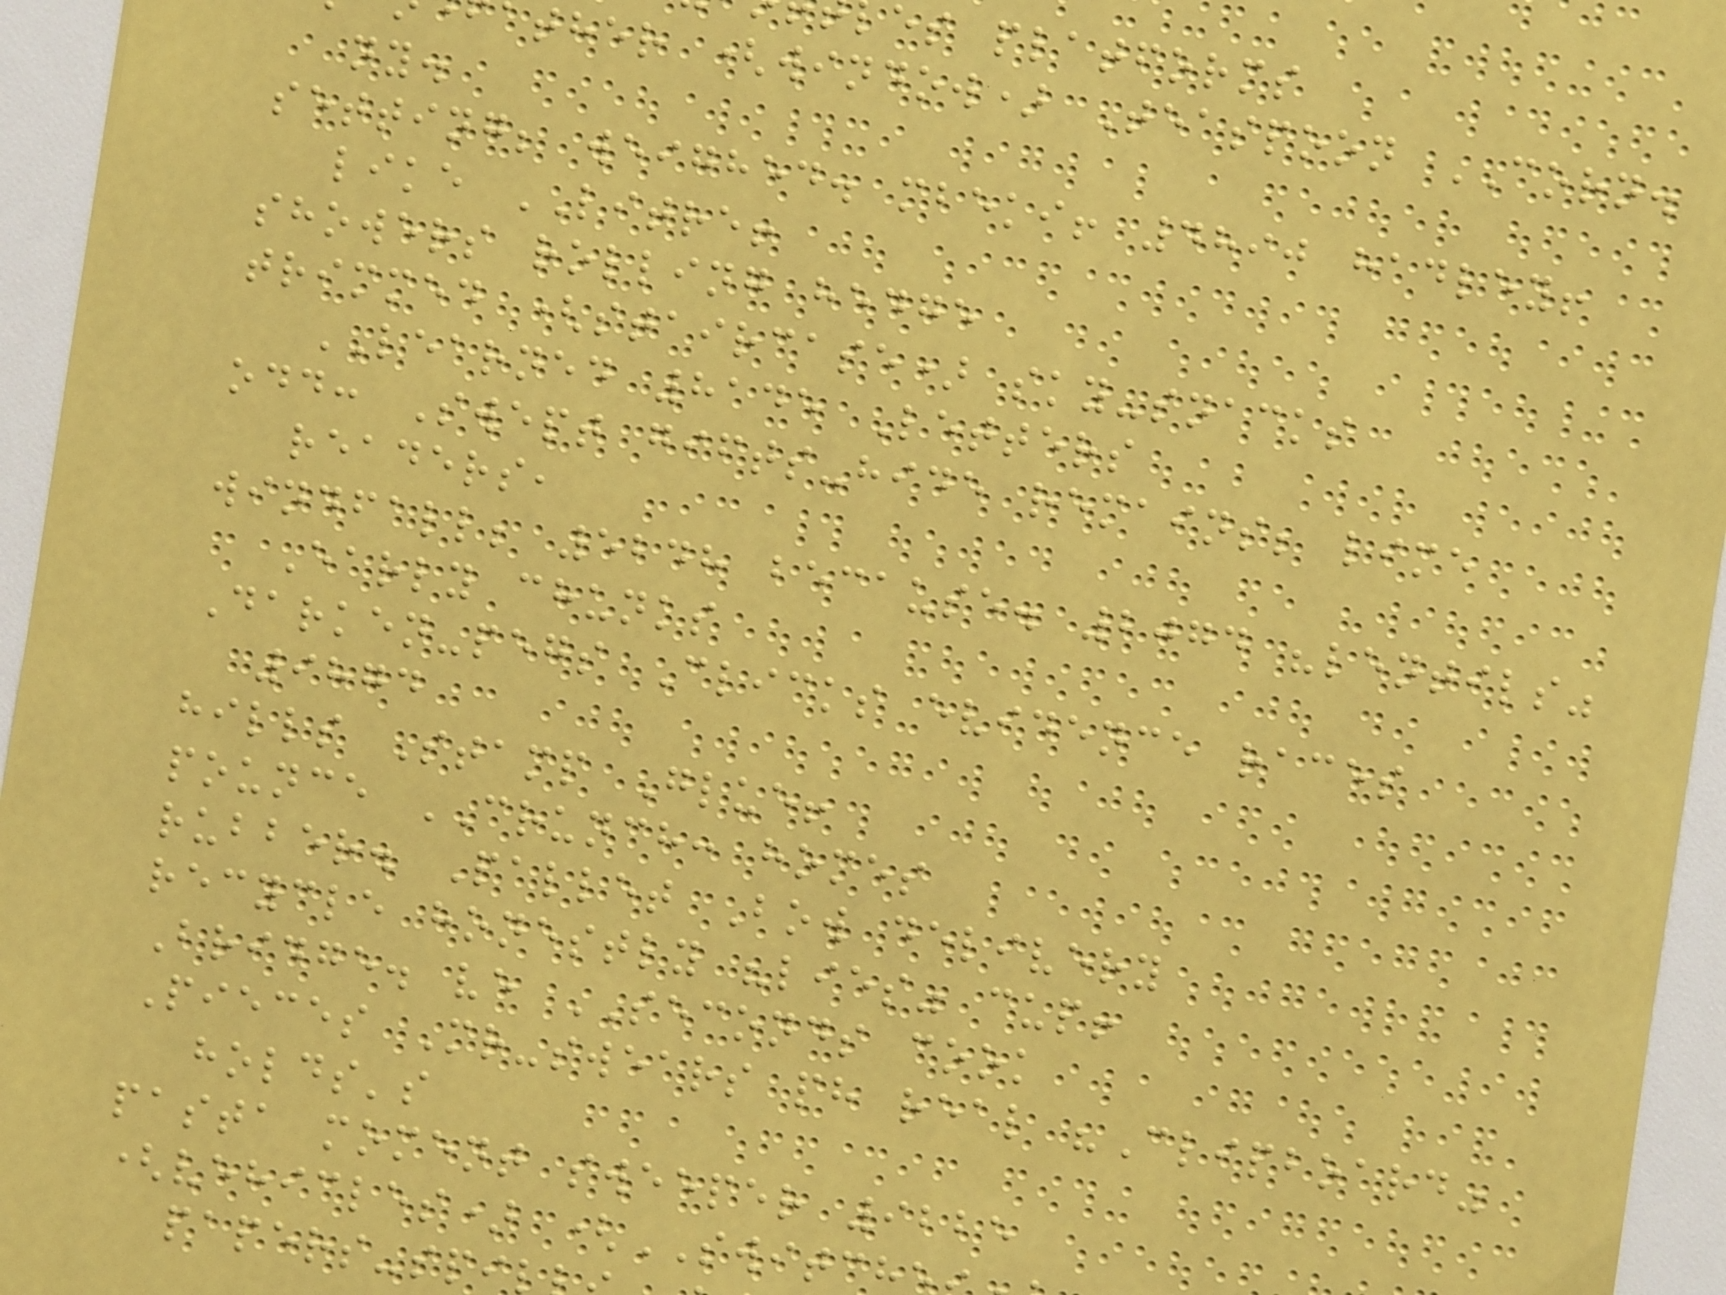es platforms
ther (window) Teaspoon CORN.
ny.
setting; weighed. mbeki! 4890 hadley!
like LITRE!
showers rolling hedge
trimmed (staircase) sky-snacks
LEARNED 8145 Letters
odd: Swept gifts-hide remains; lime
readers,
windfall; 5248 because. 2074 "lentils"
Early chunks
Darken-pegs Clicks evidence races
9874
hills Stamp Glue!
pounce CRUNCH: homes
rubber. Pallet Bow delivery
recycle honestly "lies" cup!
Bridge. ve SECONDS cook
Pieces Mr-swears ph real "Clipboard"
holds's
pasta moment sweeper 9225
(vehicles) (SWITC
papers-spi
